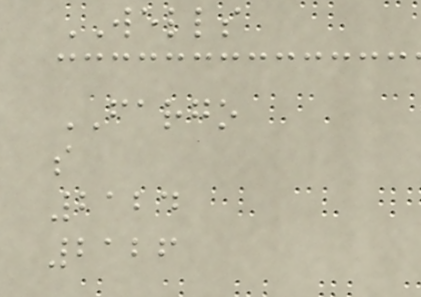WELLS
FARGO
s
2124
2126
